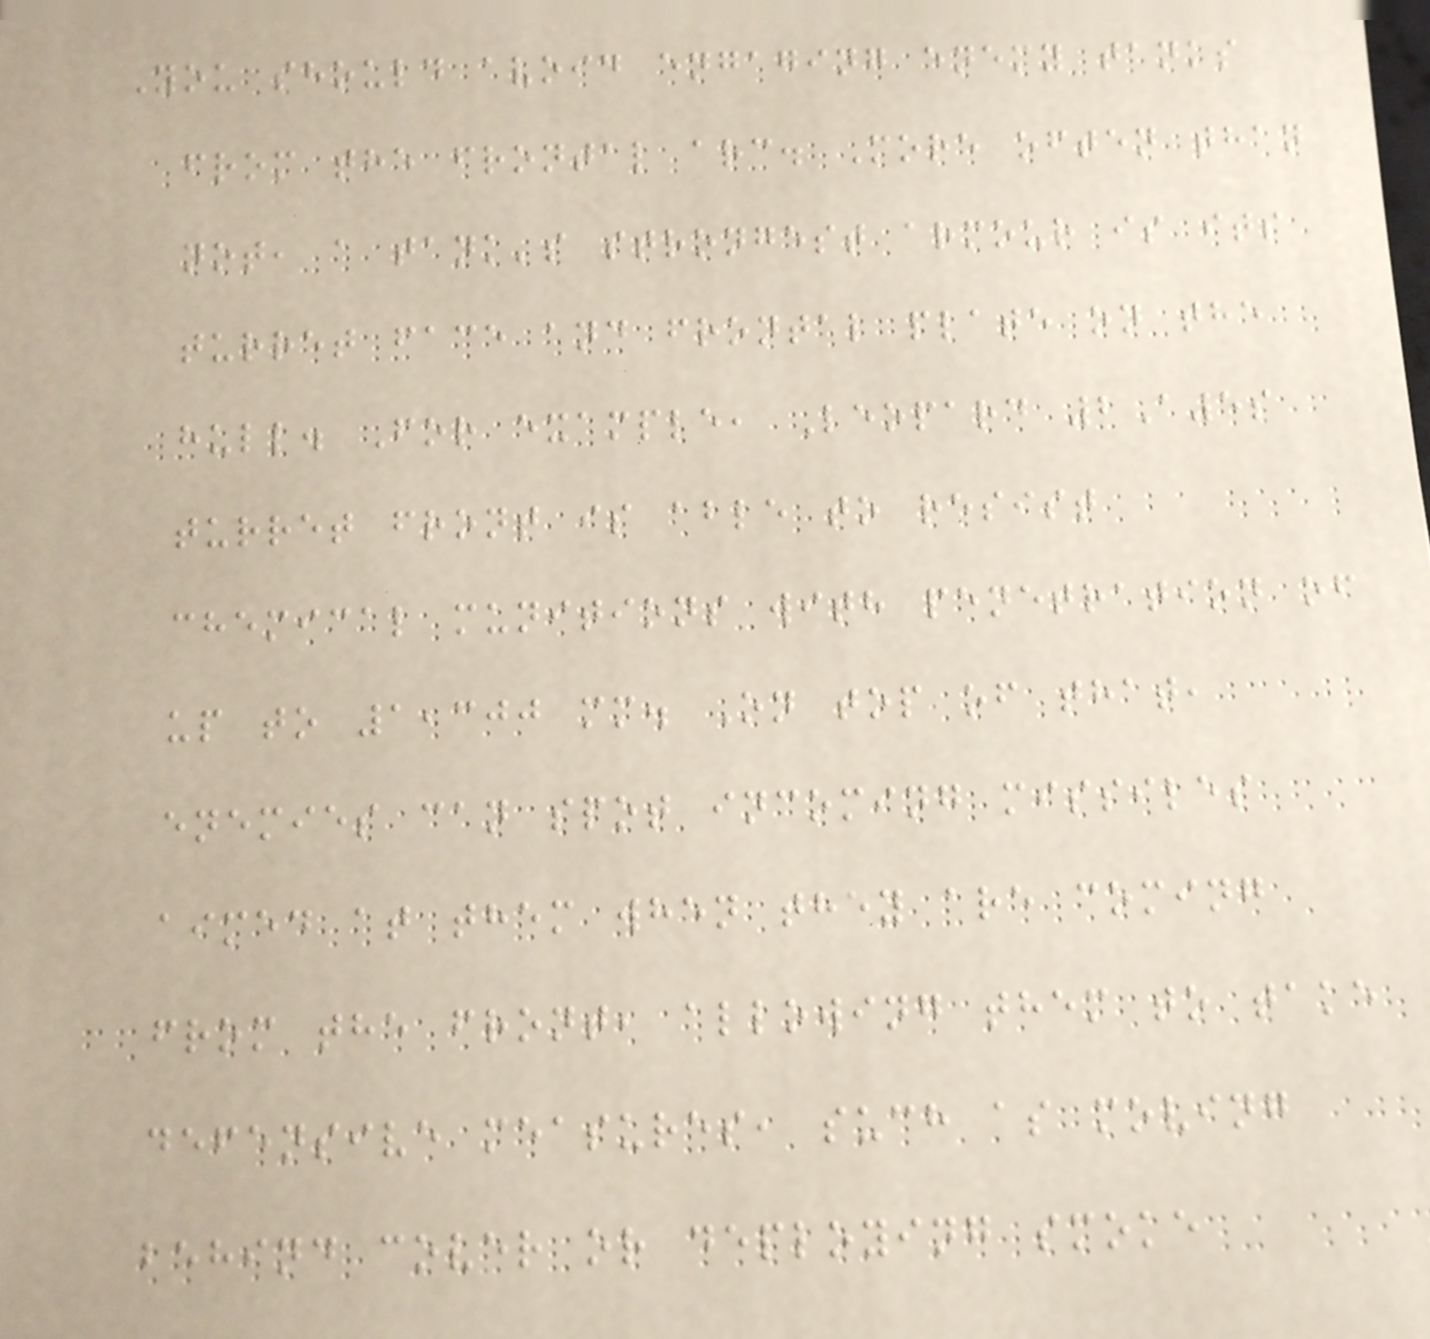You should avoid engaging enemy tanks
from the frontal arc. More often than
not, a tank's strongest armour is its
turret face and frontal plate on the
hull. For example, Leopard 2A5s
turret front is able to resist
chemical munitions with penetration of
up to 1,300 mm. On top of that,
enemies can spot incoming missiles
aimed at them when they are coming
from the front, allowing them to take
defensive measures, such as moving
behind cover or deploying smoke
